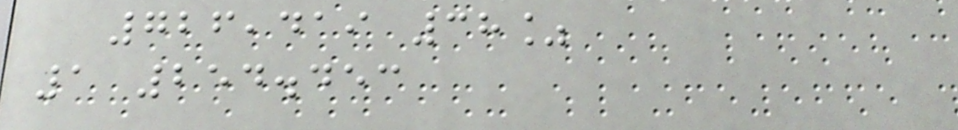726,419 38%
1 254.453
